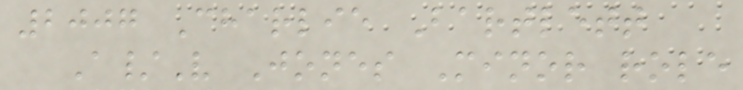2007 Charlie Bartlett
A/V Jones Minor role
